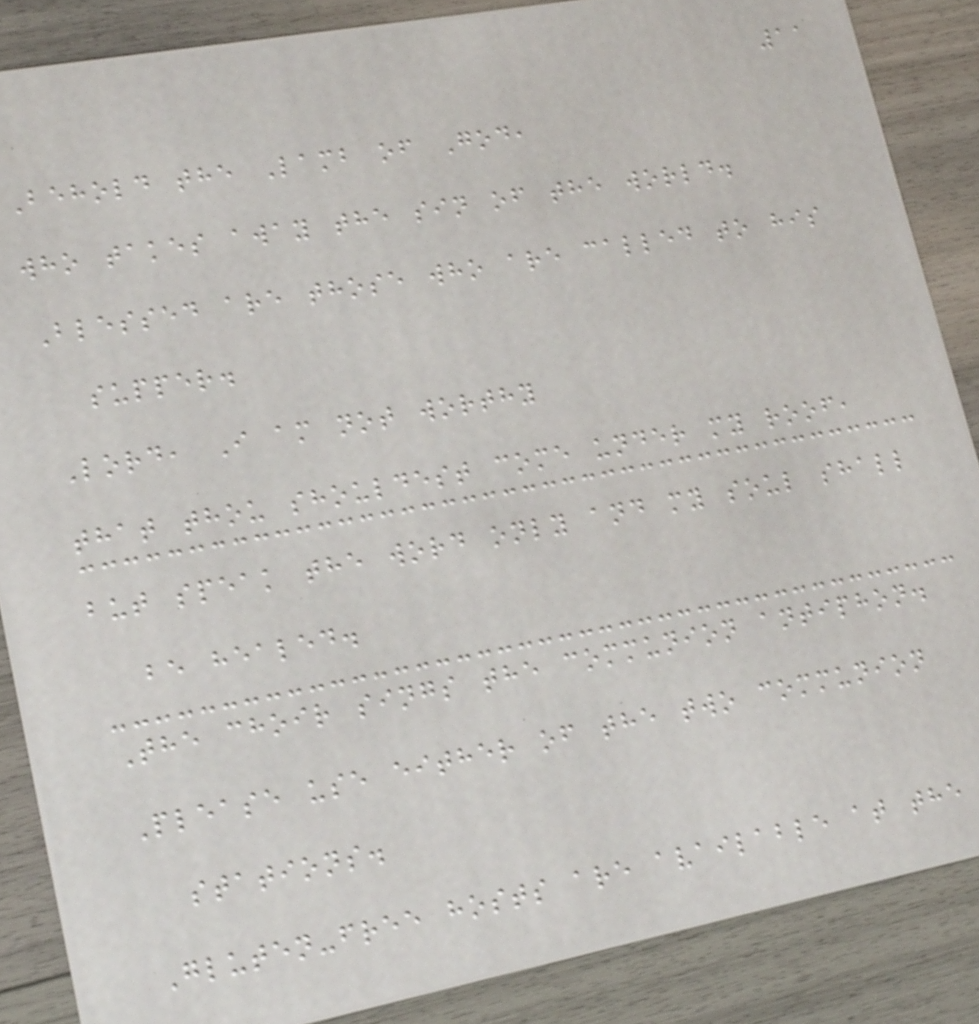11
Behold the Lamb of God,
who takes away the sin of the world.
Blessed are those who are called to his
supper.
Lord, I am not worthy
that thou shouldest come under my roof,
but speak the word only and my soul shall
be healed.
The choir sings the communion antiphon.
Please use either of the two communion
stations.
Gluten-free hosts are available at the
